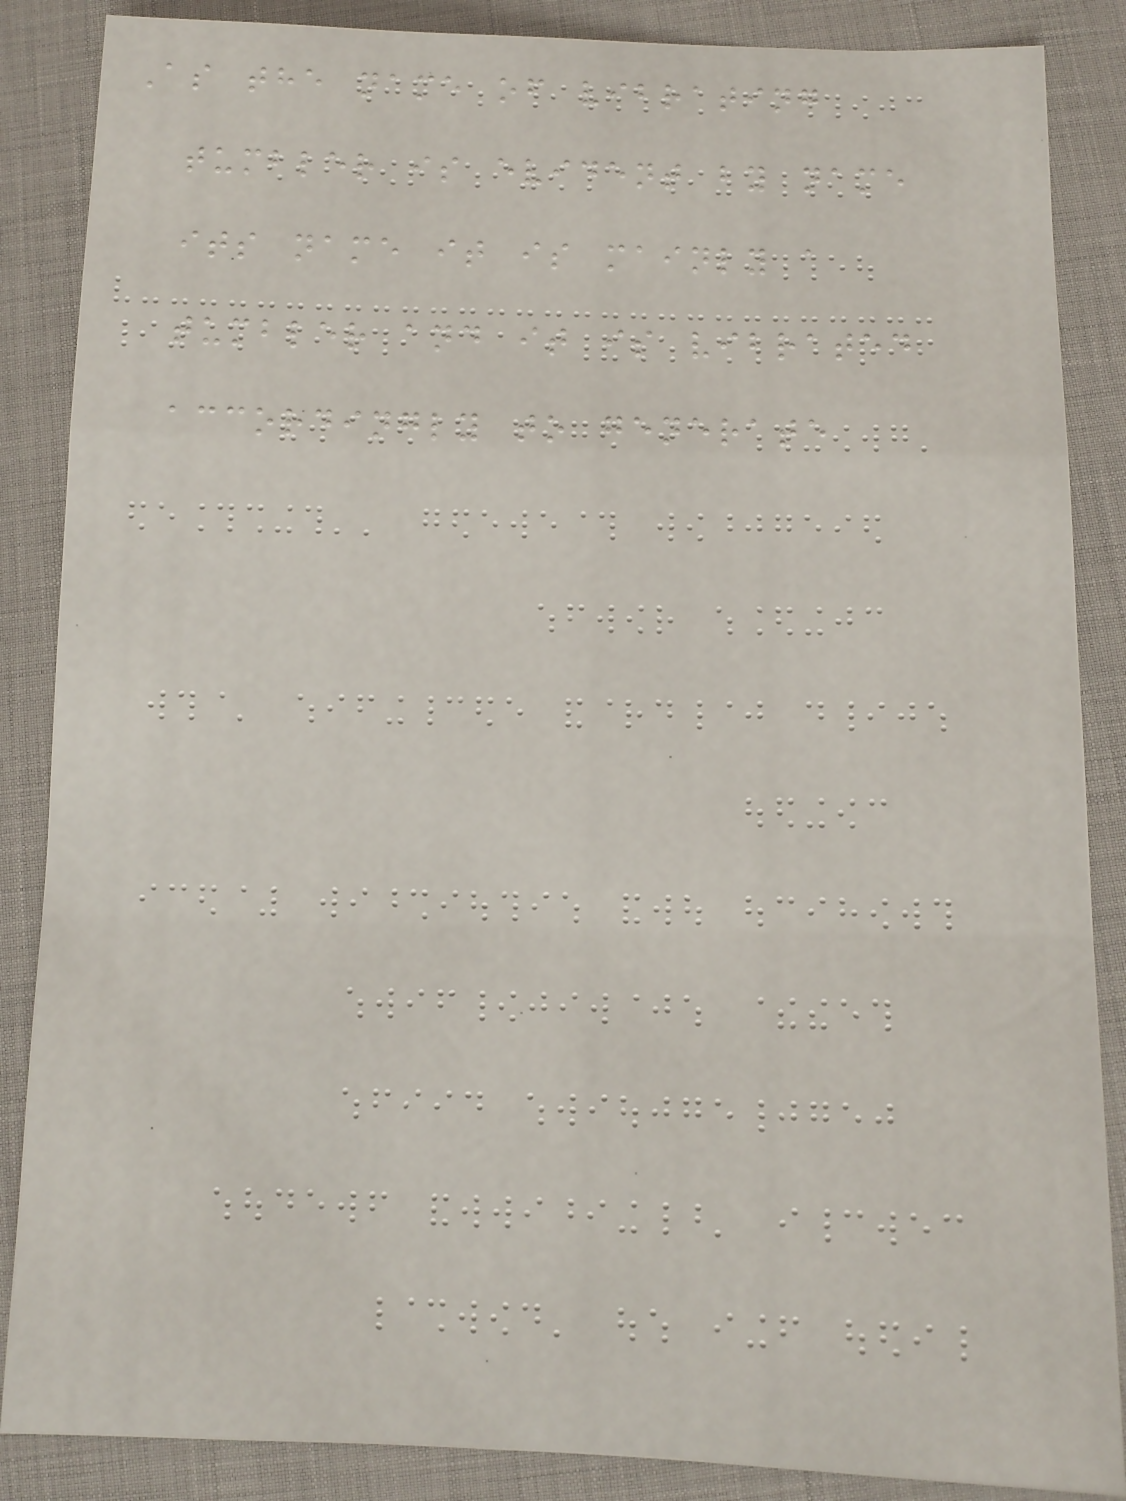As the name of vibrating
tumbler is evident by name
its name it is mainly a
tumbler and it is vibrated
accordingly to generate
